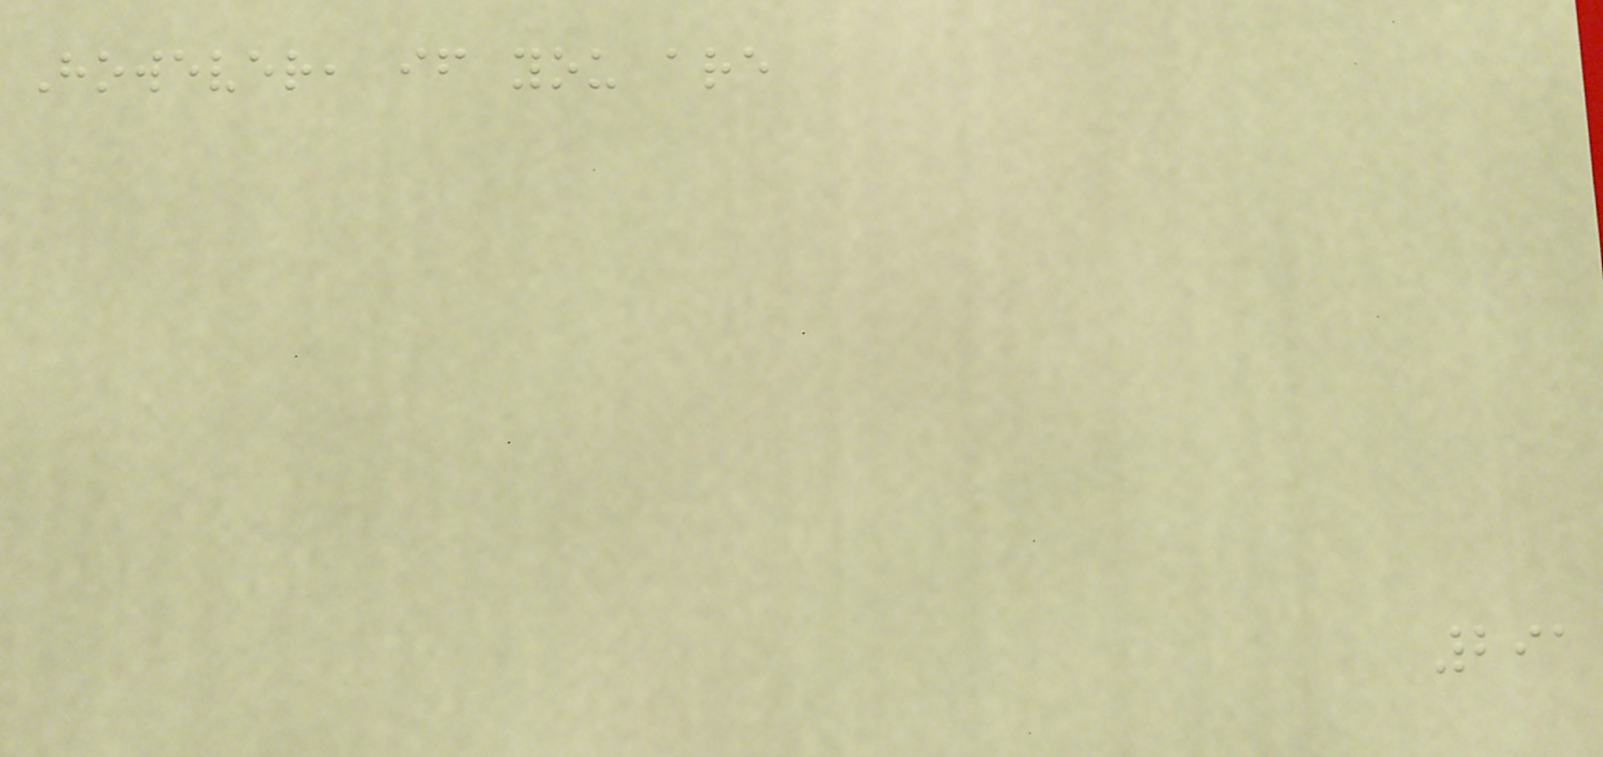However, if you are
291
